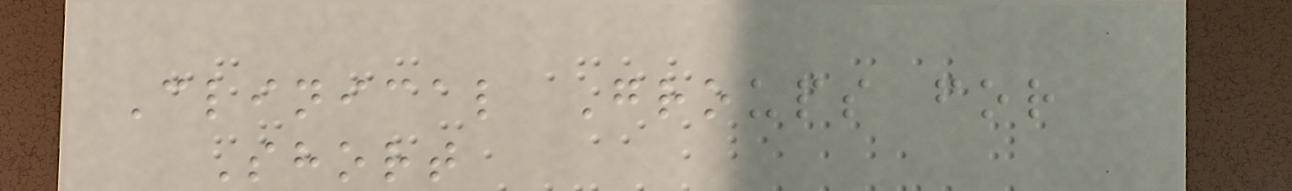Clinical Groups for
Short
